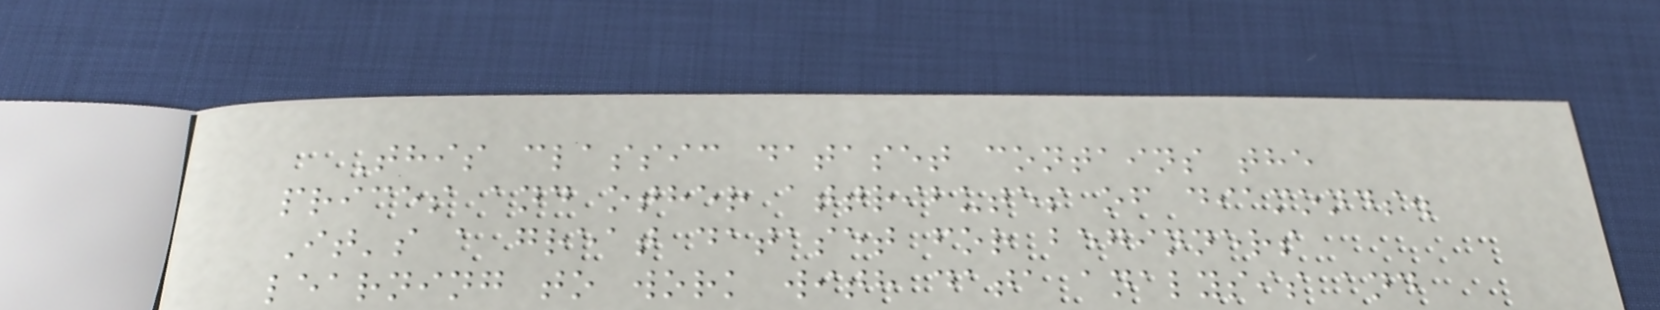This classic dataset contains the
prices and other attributes of diamonds.
It's a great dataset for beginners
learning to work with data analysis and
